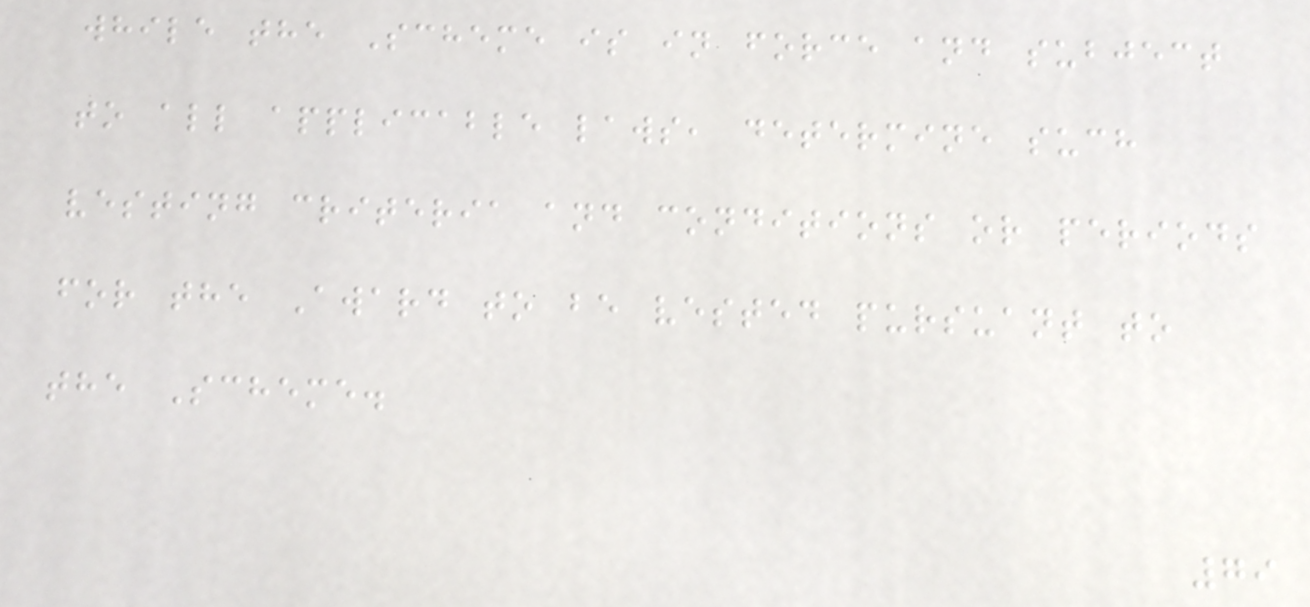while the Scheme is in force and subject
to all applicable laws, determine such
vesting criteria and conditions or periods
for the Award to be vested pursuant to
the Scheme.
79
